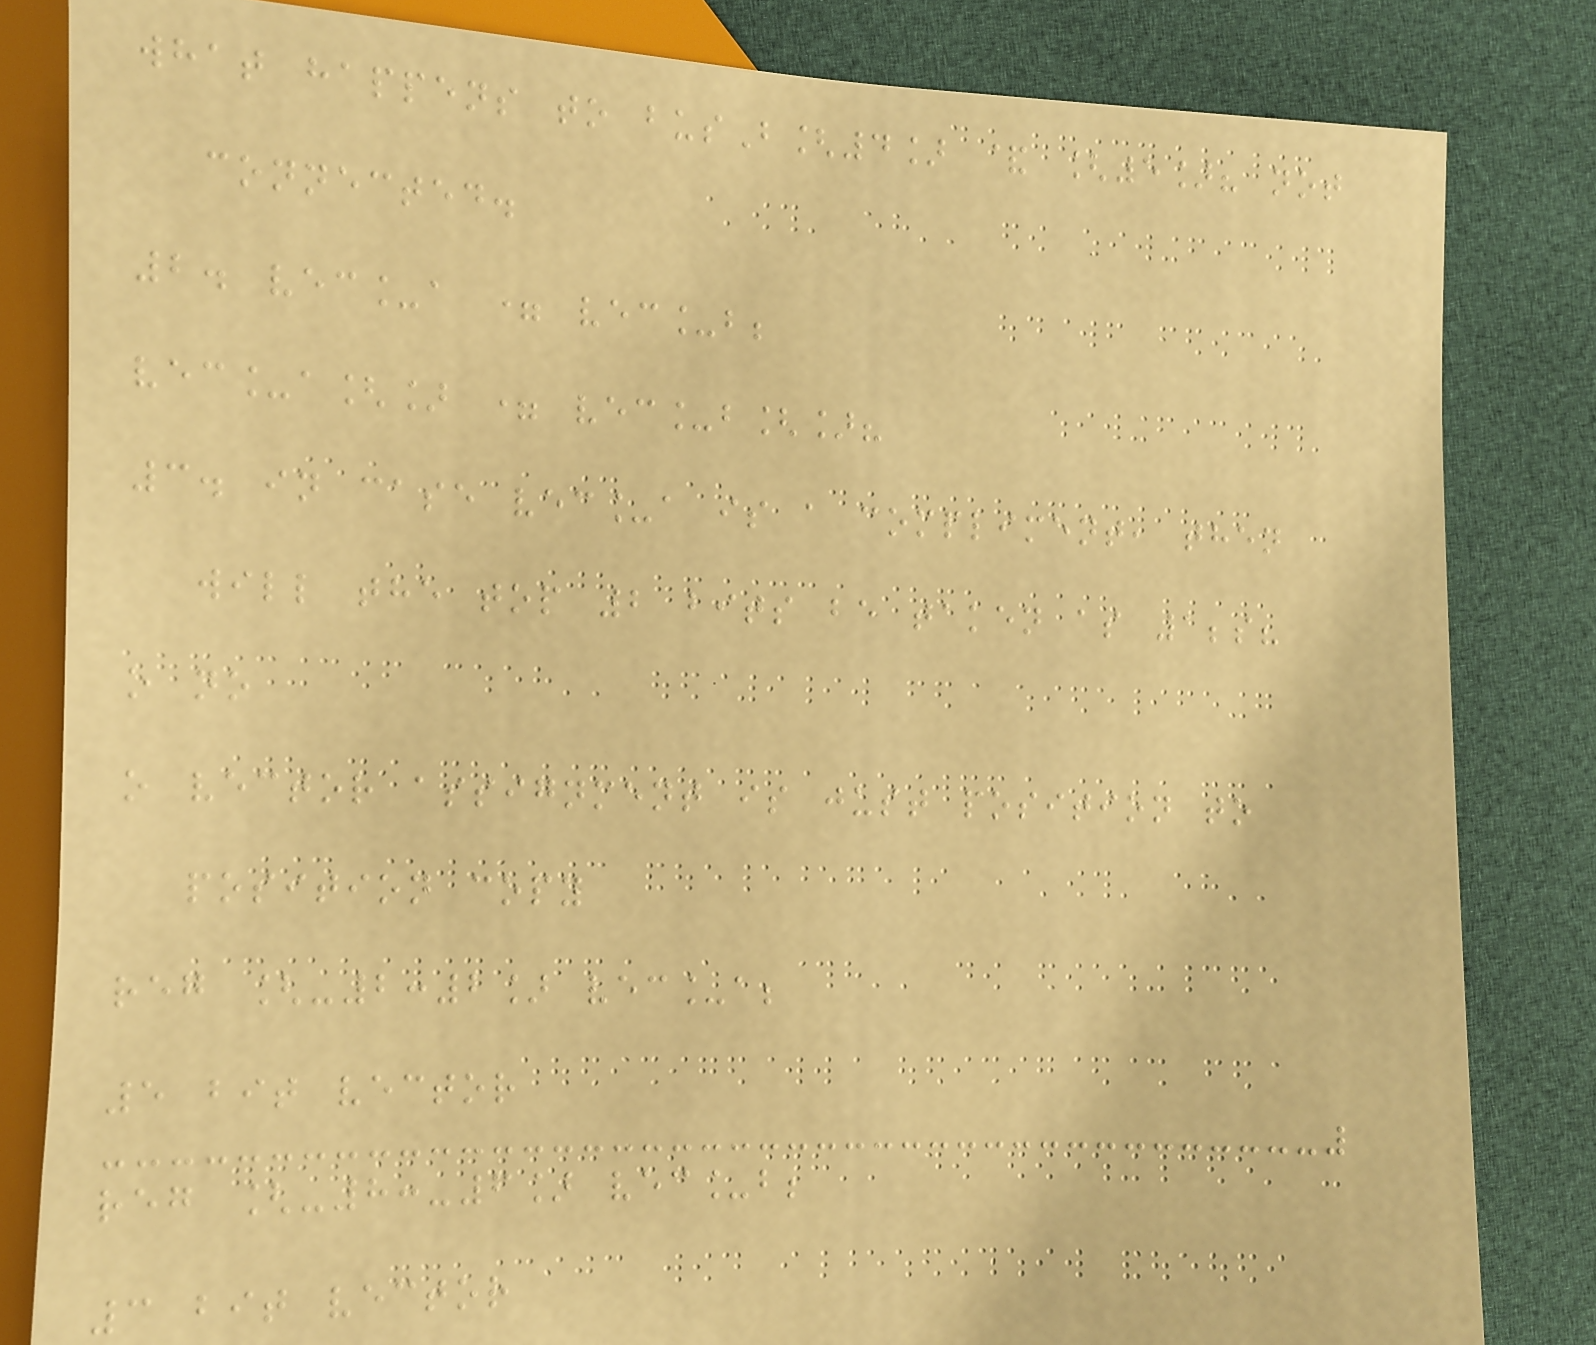what happens to busB[4] & [5]? not
connected.
2. vec_a = vec_b;
vec_a[] = vec_b[]?
3. in case vec_a is a compliment, then
will the top 2 bits be taken as 1;s?
o no
o vector assignment is just position to
position copy
reg [-2:2] vec_a;
5 bit vector
reg [-8:-6] vec_b;
3 bit vector
